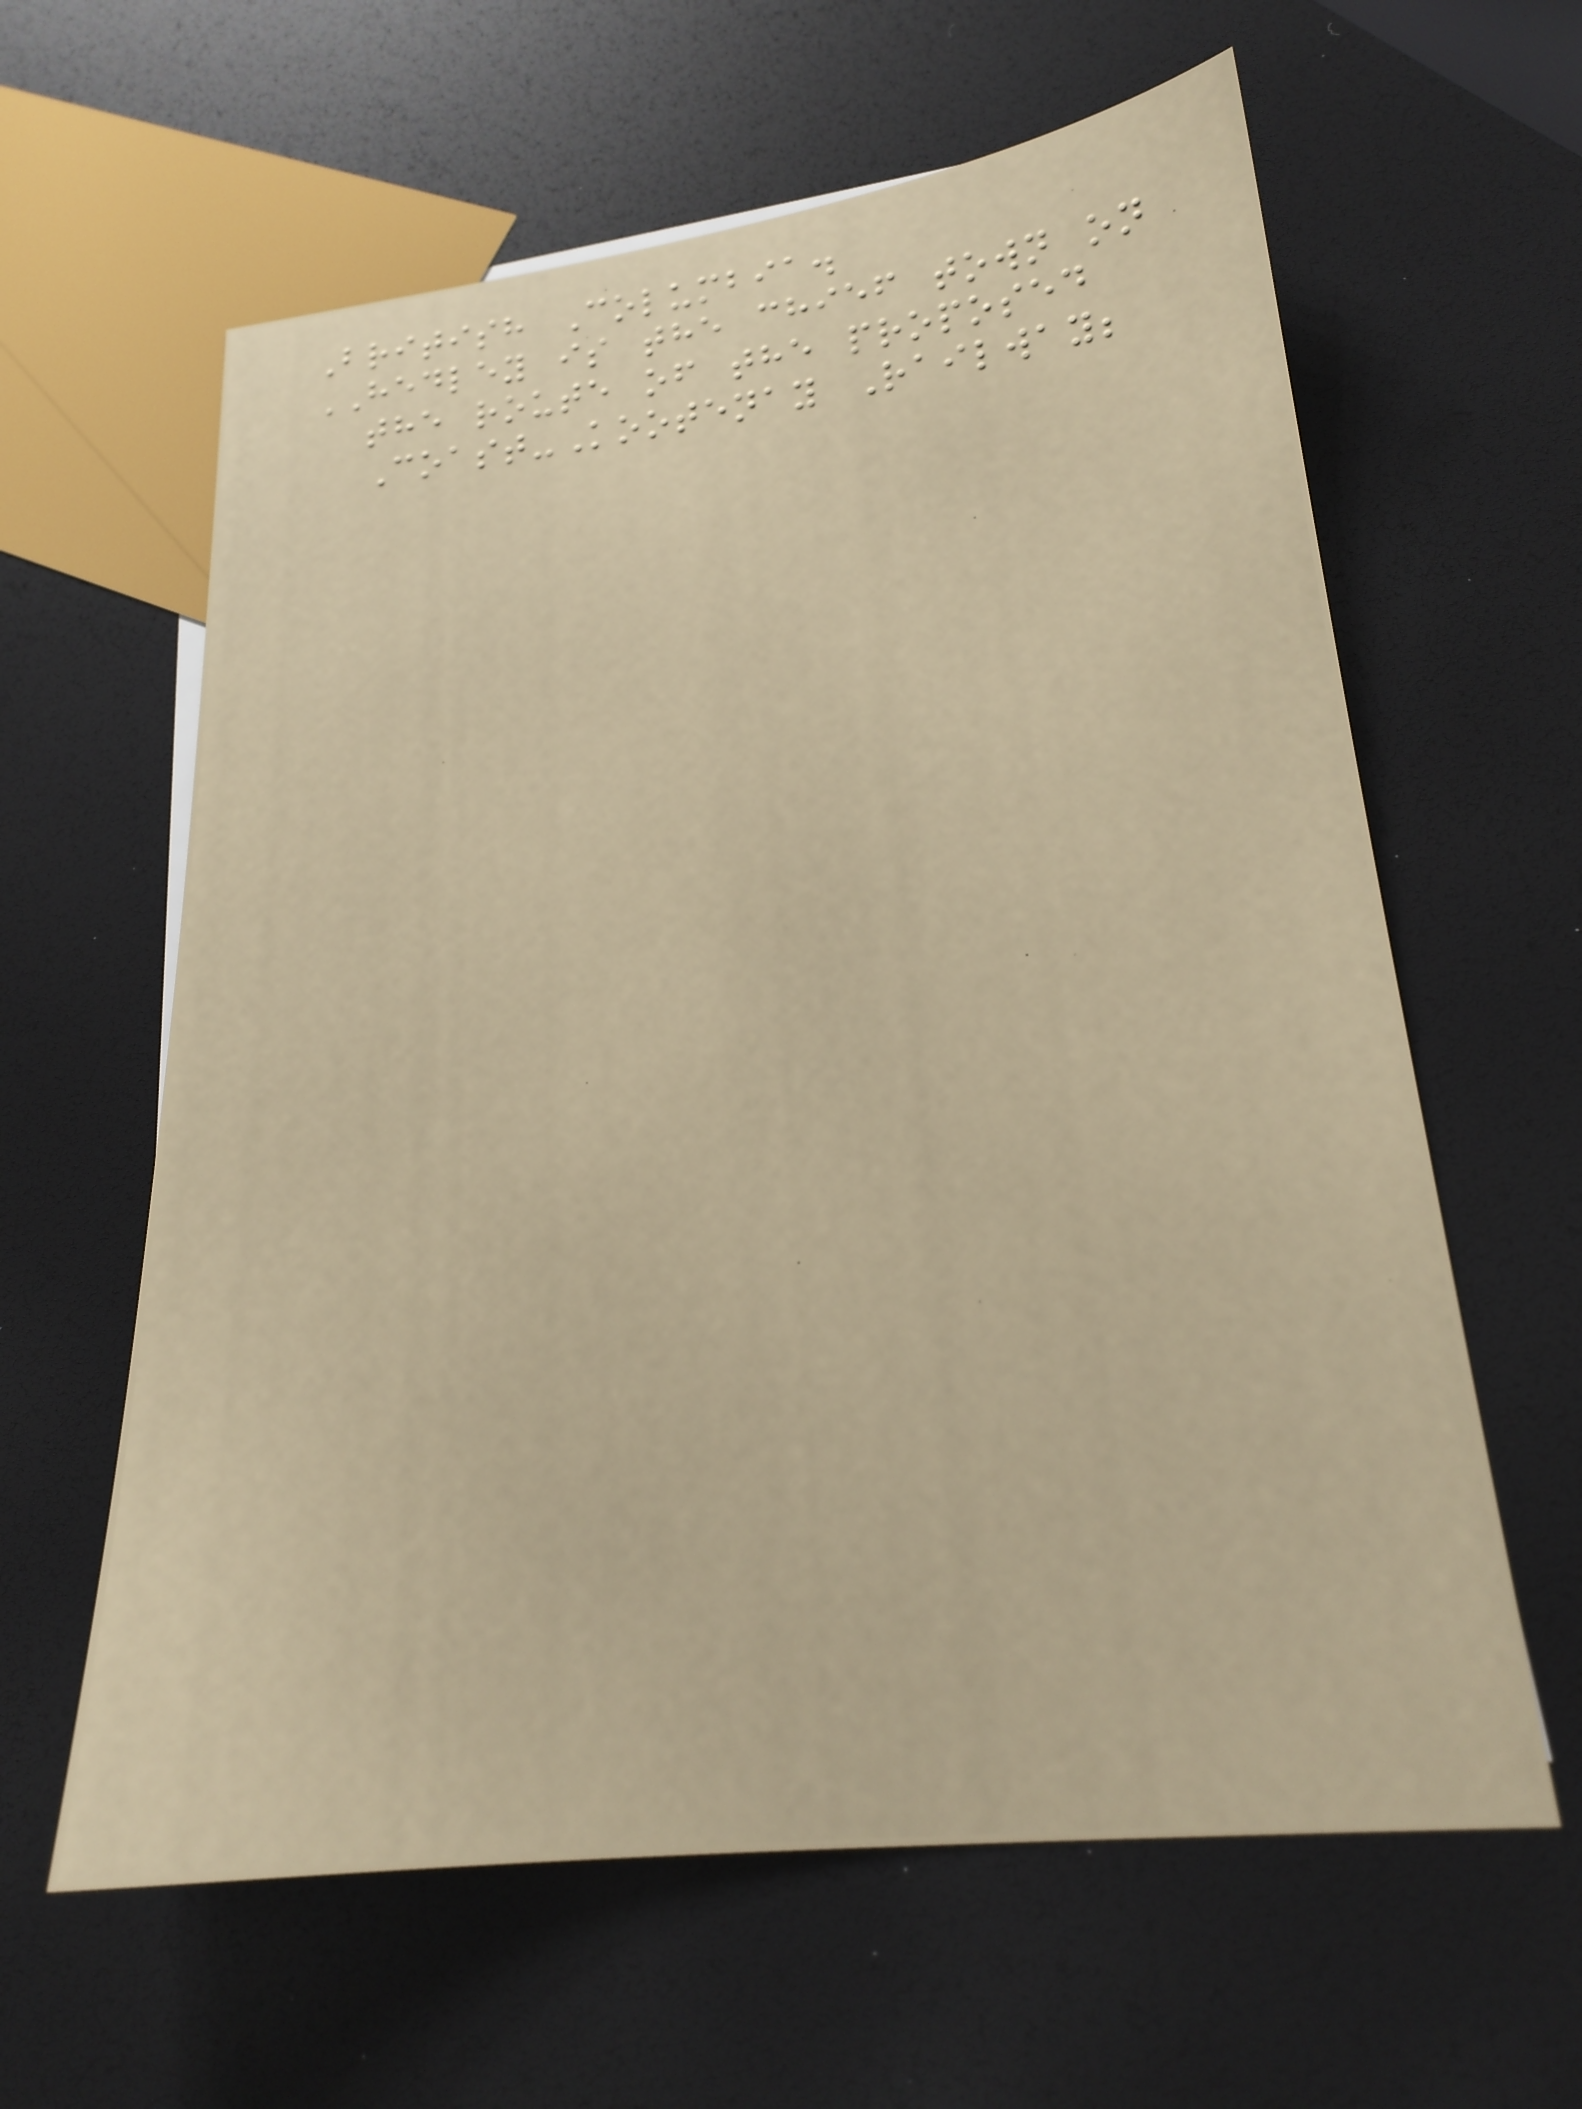British Columbia.
HEDLEY is the chief town on
the route of the proposed
Coast-Kootenay Railway;
